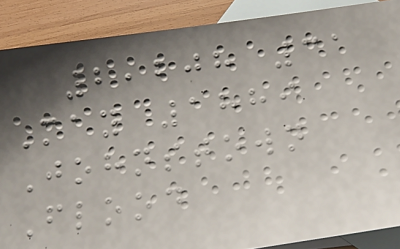2,208 31
May 1889
Johnstown
Flood
